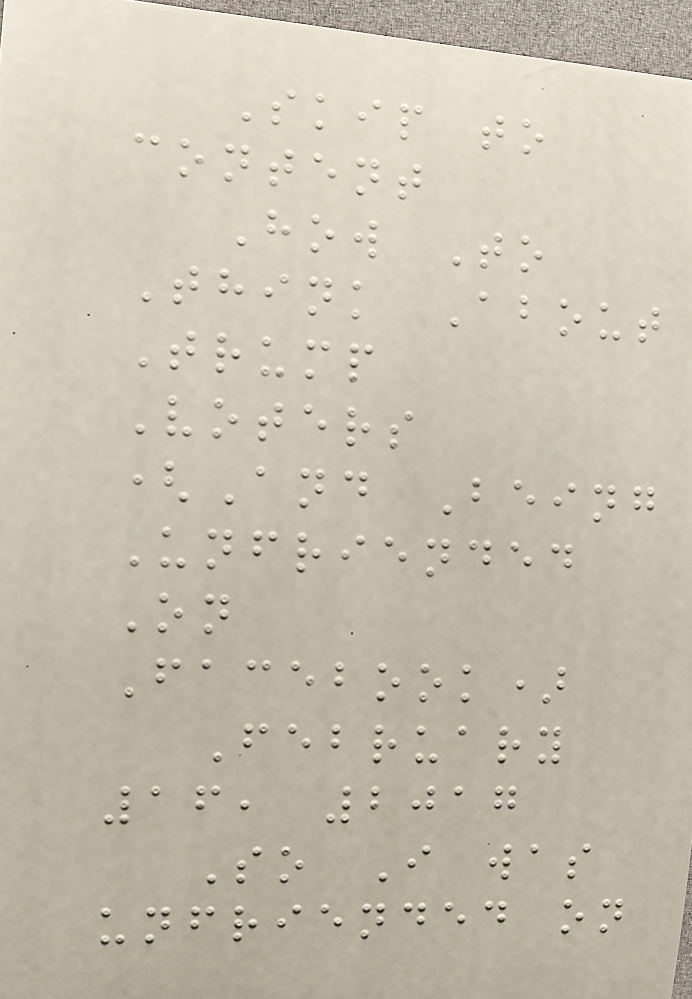Skip to
content
How To
Think About
Trump
Voters
(And Being
Unfriended
On
Facebook)
February
16, 2017
So I was
unfriended on
